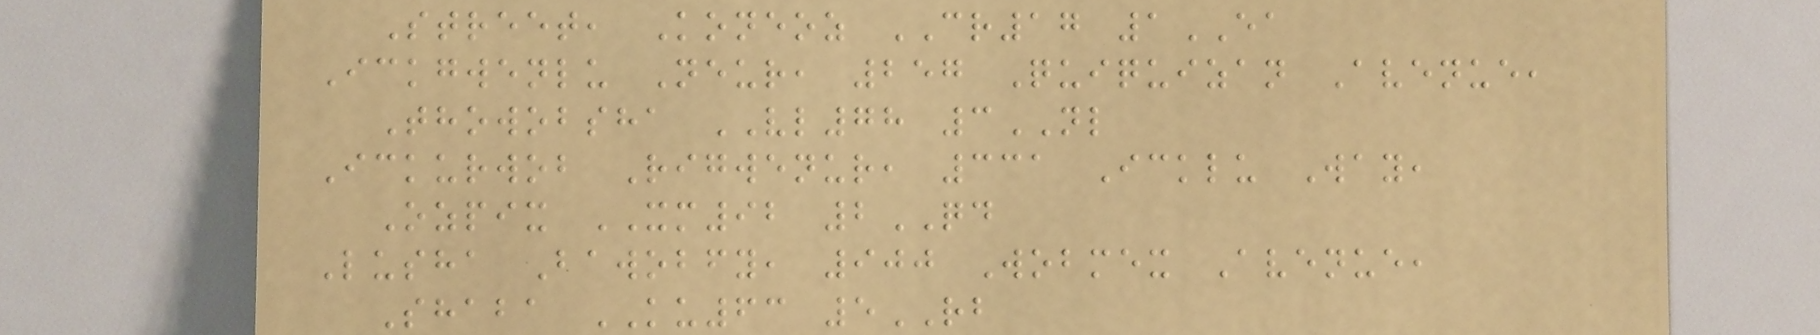Street, Koneoz CR17 1EA
Ickgwenlu Neur, 257 Quiquizan Avenue,
Thowobsha VL78 3NL
Ickurwob Rigwenur, 331 Icklu Way,
Ozpix XM92 2QD
Lusha Bawobfy, 900 Wobmex Avenue,
Shaba KU63 5RB
